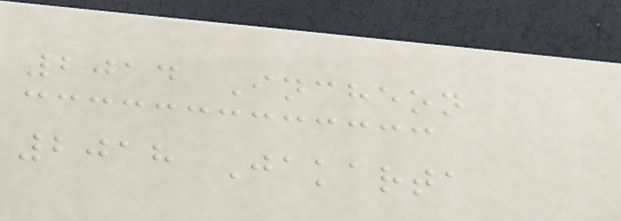2014 Incheon
2018 Jakarta
